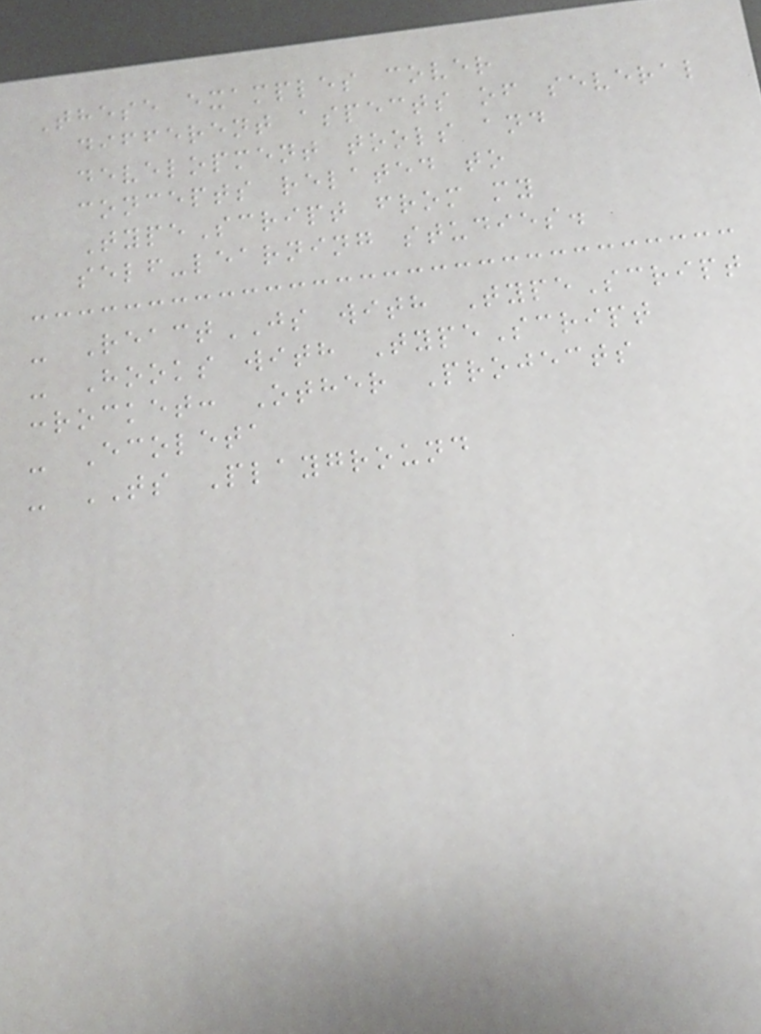These examples cover
different aspects of several
development tools and
concepts related to
TypeScript from my
self-learning studies.
- ReactJS with TypeScript
- Hooks with TypeScript
:rocket: Other Projects
- Ecoleta
- TS Playground
